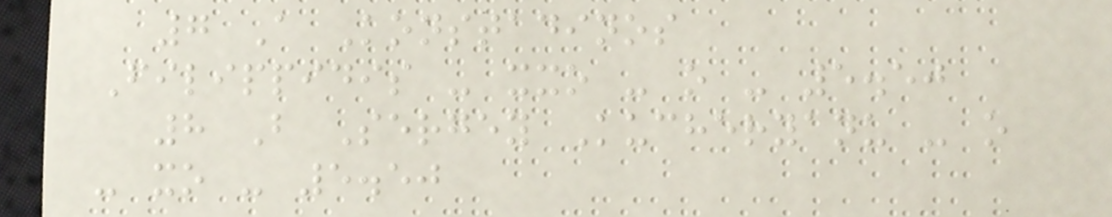7 A Konstadinos
Filippidis - xxo - o - 5.50
8 B Sergey Kucheryanu - o
- xo - 5.50
